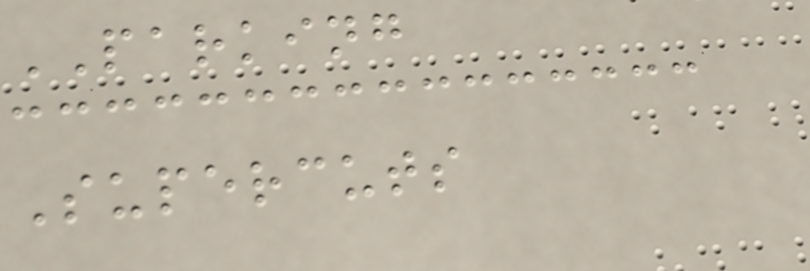PARKING
Supercuts
